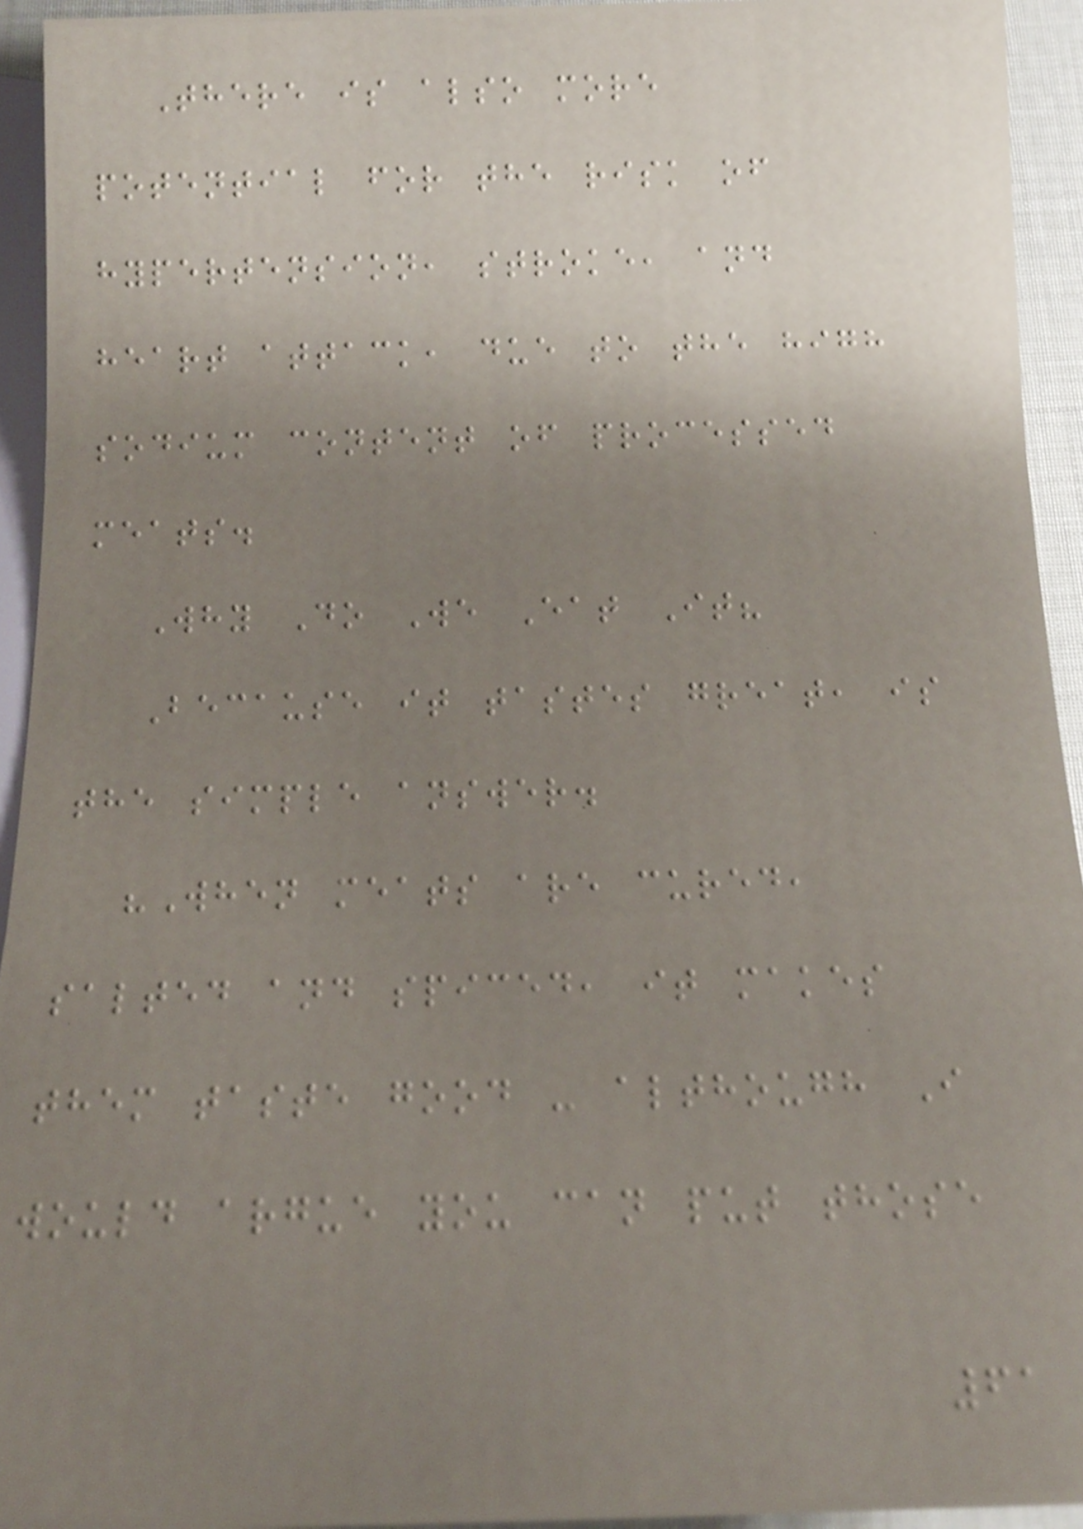There is also more
potential for the risk of
hypertension, stroke, and
heart attack, due to the high
sodium content of processed
meats.
Why Do We Eat It?
Because it tastes great, is
the simple answer.
"When meats are cured,
salted and spiced, it makes
them taste good - although I
would argue you can put those
61
